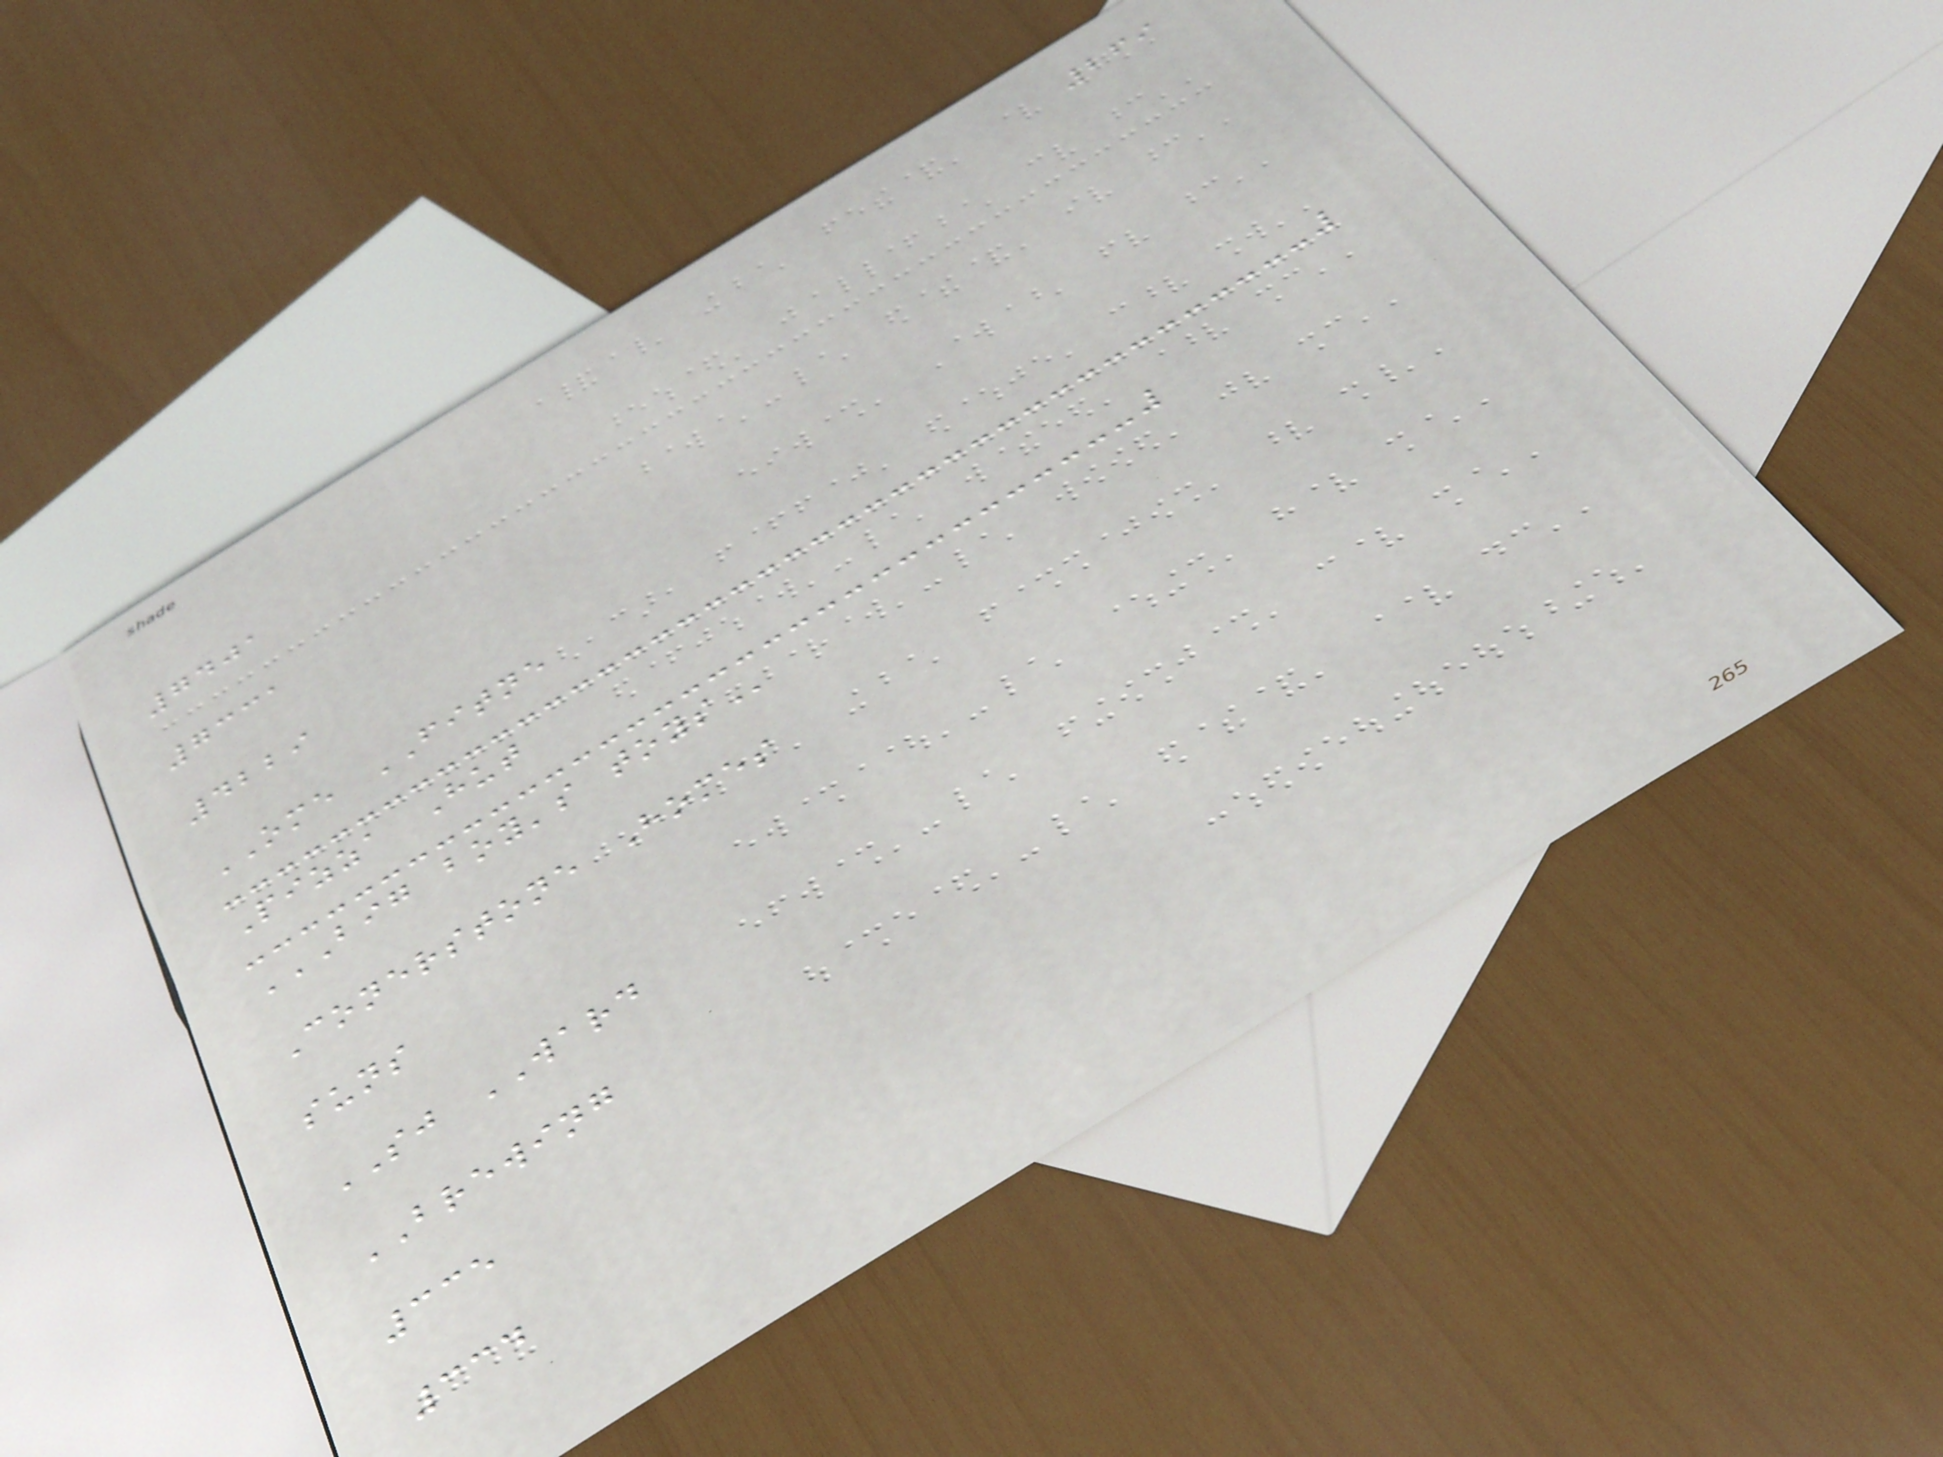269
7401
7331
4229
OME FITNE
Pizza Hut
BIG BOY'S TOYS
Conerstone Homes
suns
SJ WARD
BREWING
335
334
